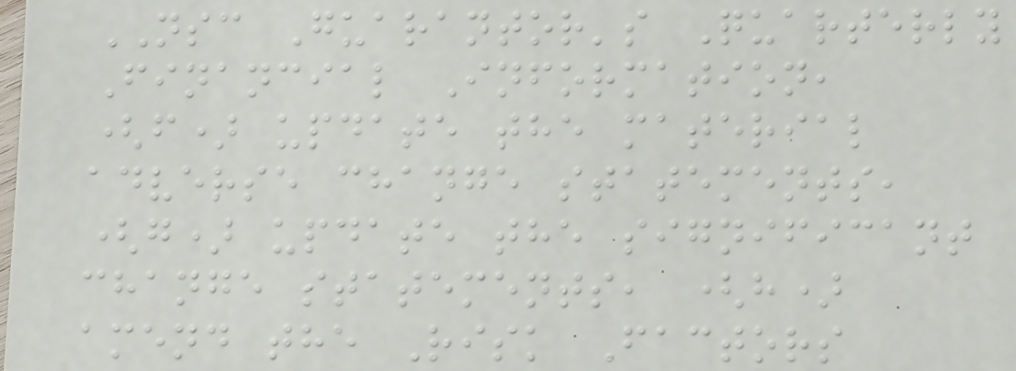NSC Guarantor's Quarterly
Financial Information,
(f) update the material
adverse change statements,
(g) update the significant
change statements, (h)
amend the Risk Factors
